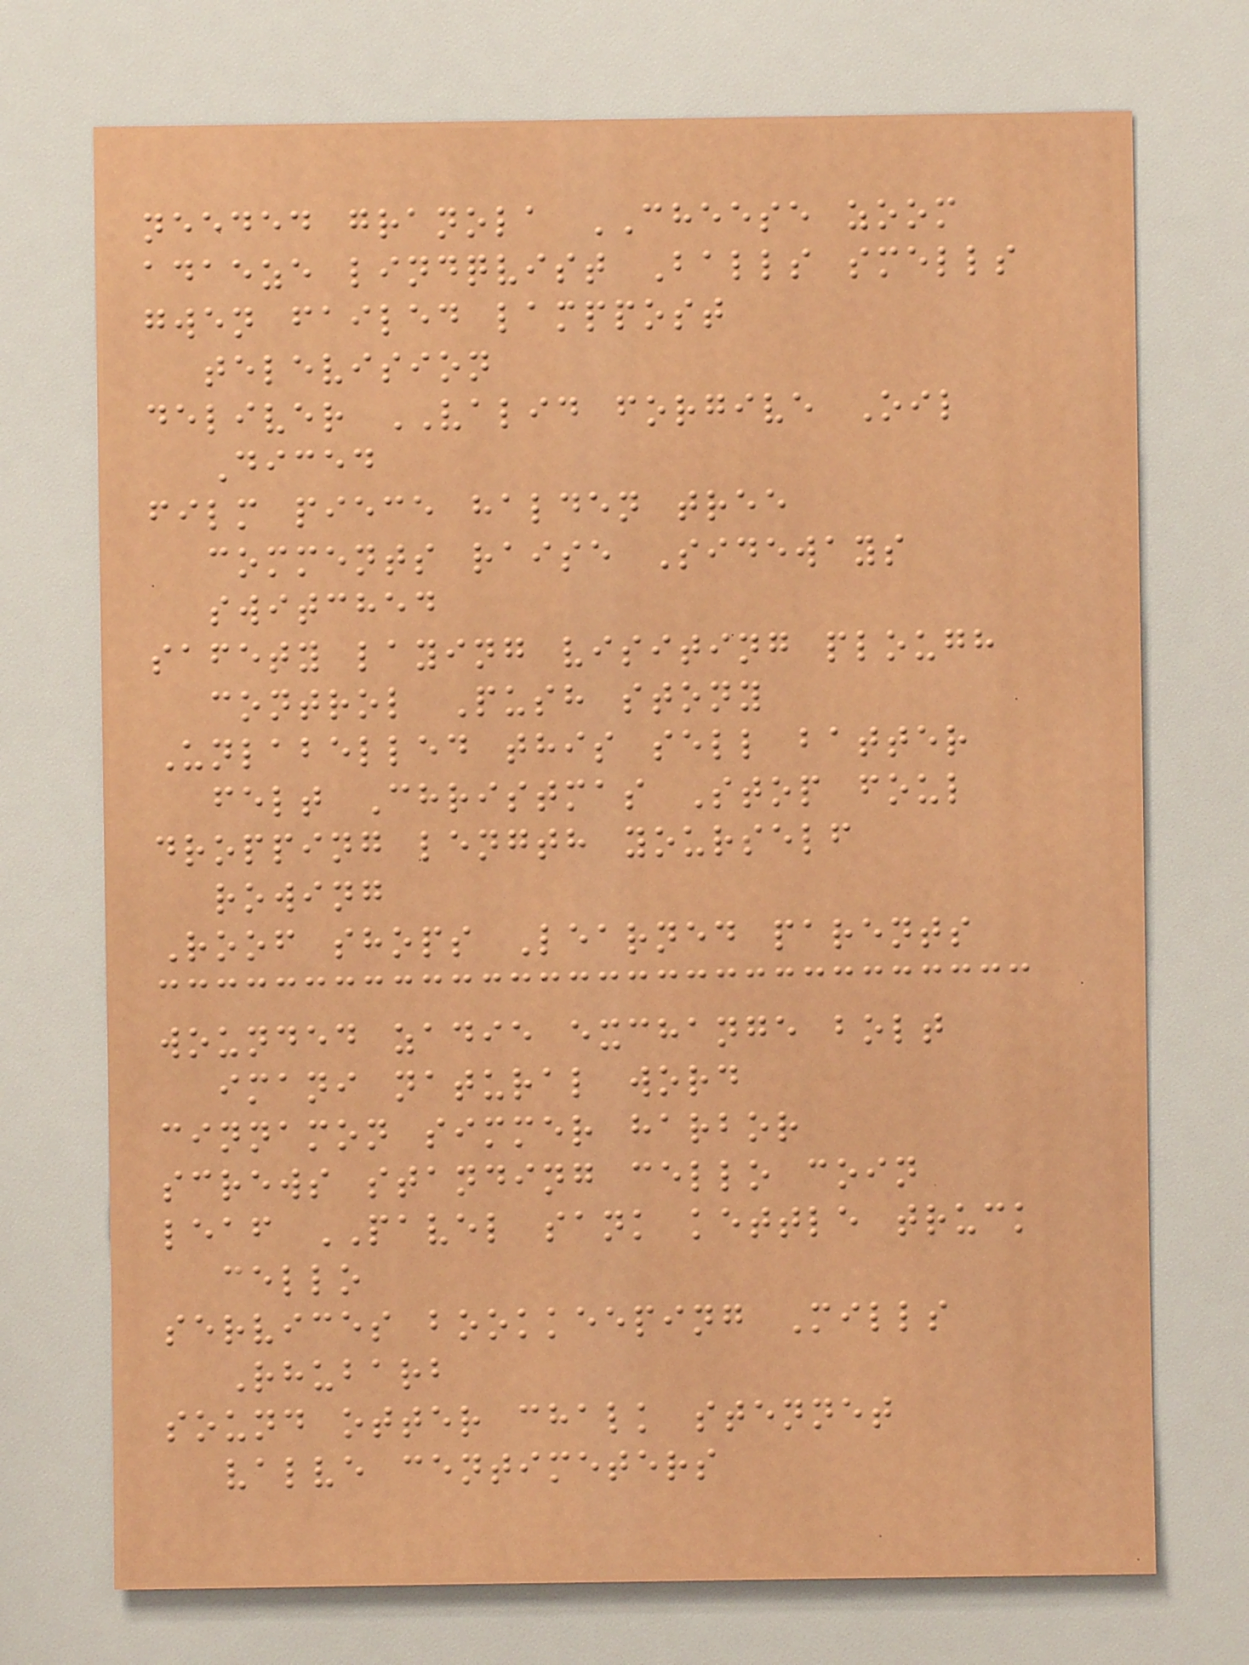needed granola CHEESE zoom
adaeze lindqvist Balls smells
gwen failed lamppost
television
deliver VALID forgive Oil
Diced
film piece halden tree
comments raise Sideways
switched
safety laying visiting plough
control Push stony
Unlabelled this sell batter
felt Christmas Stop foul
dropping length yourself
rowing
Roof shops Learned parents
wounded zadie exchange bolt
imani natural word
cinnamon simmer harbor
screws standing cello coin
leaf PAVEL sank kettle truck
cello
services bookkeeping Mills
Rhubarb
sound otter chalk stennet
valve centimeters
